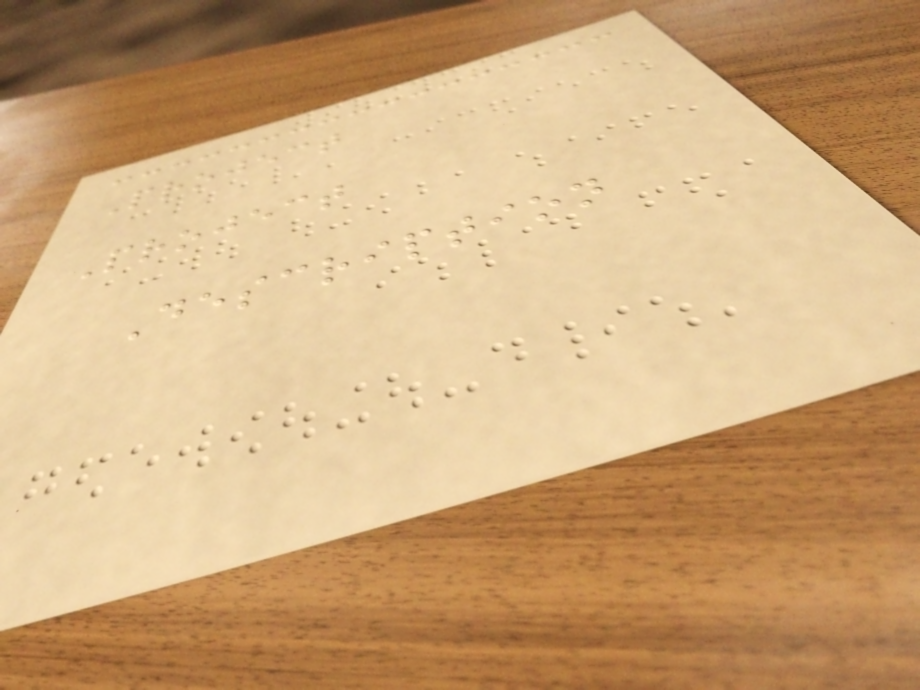Project
Project
Description
